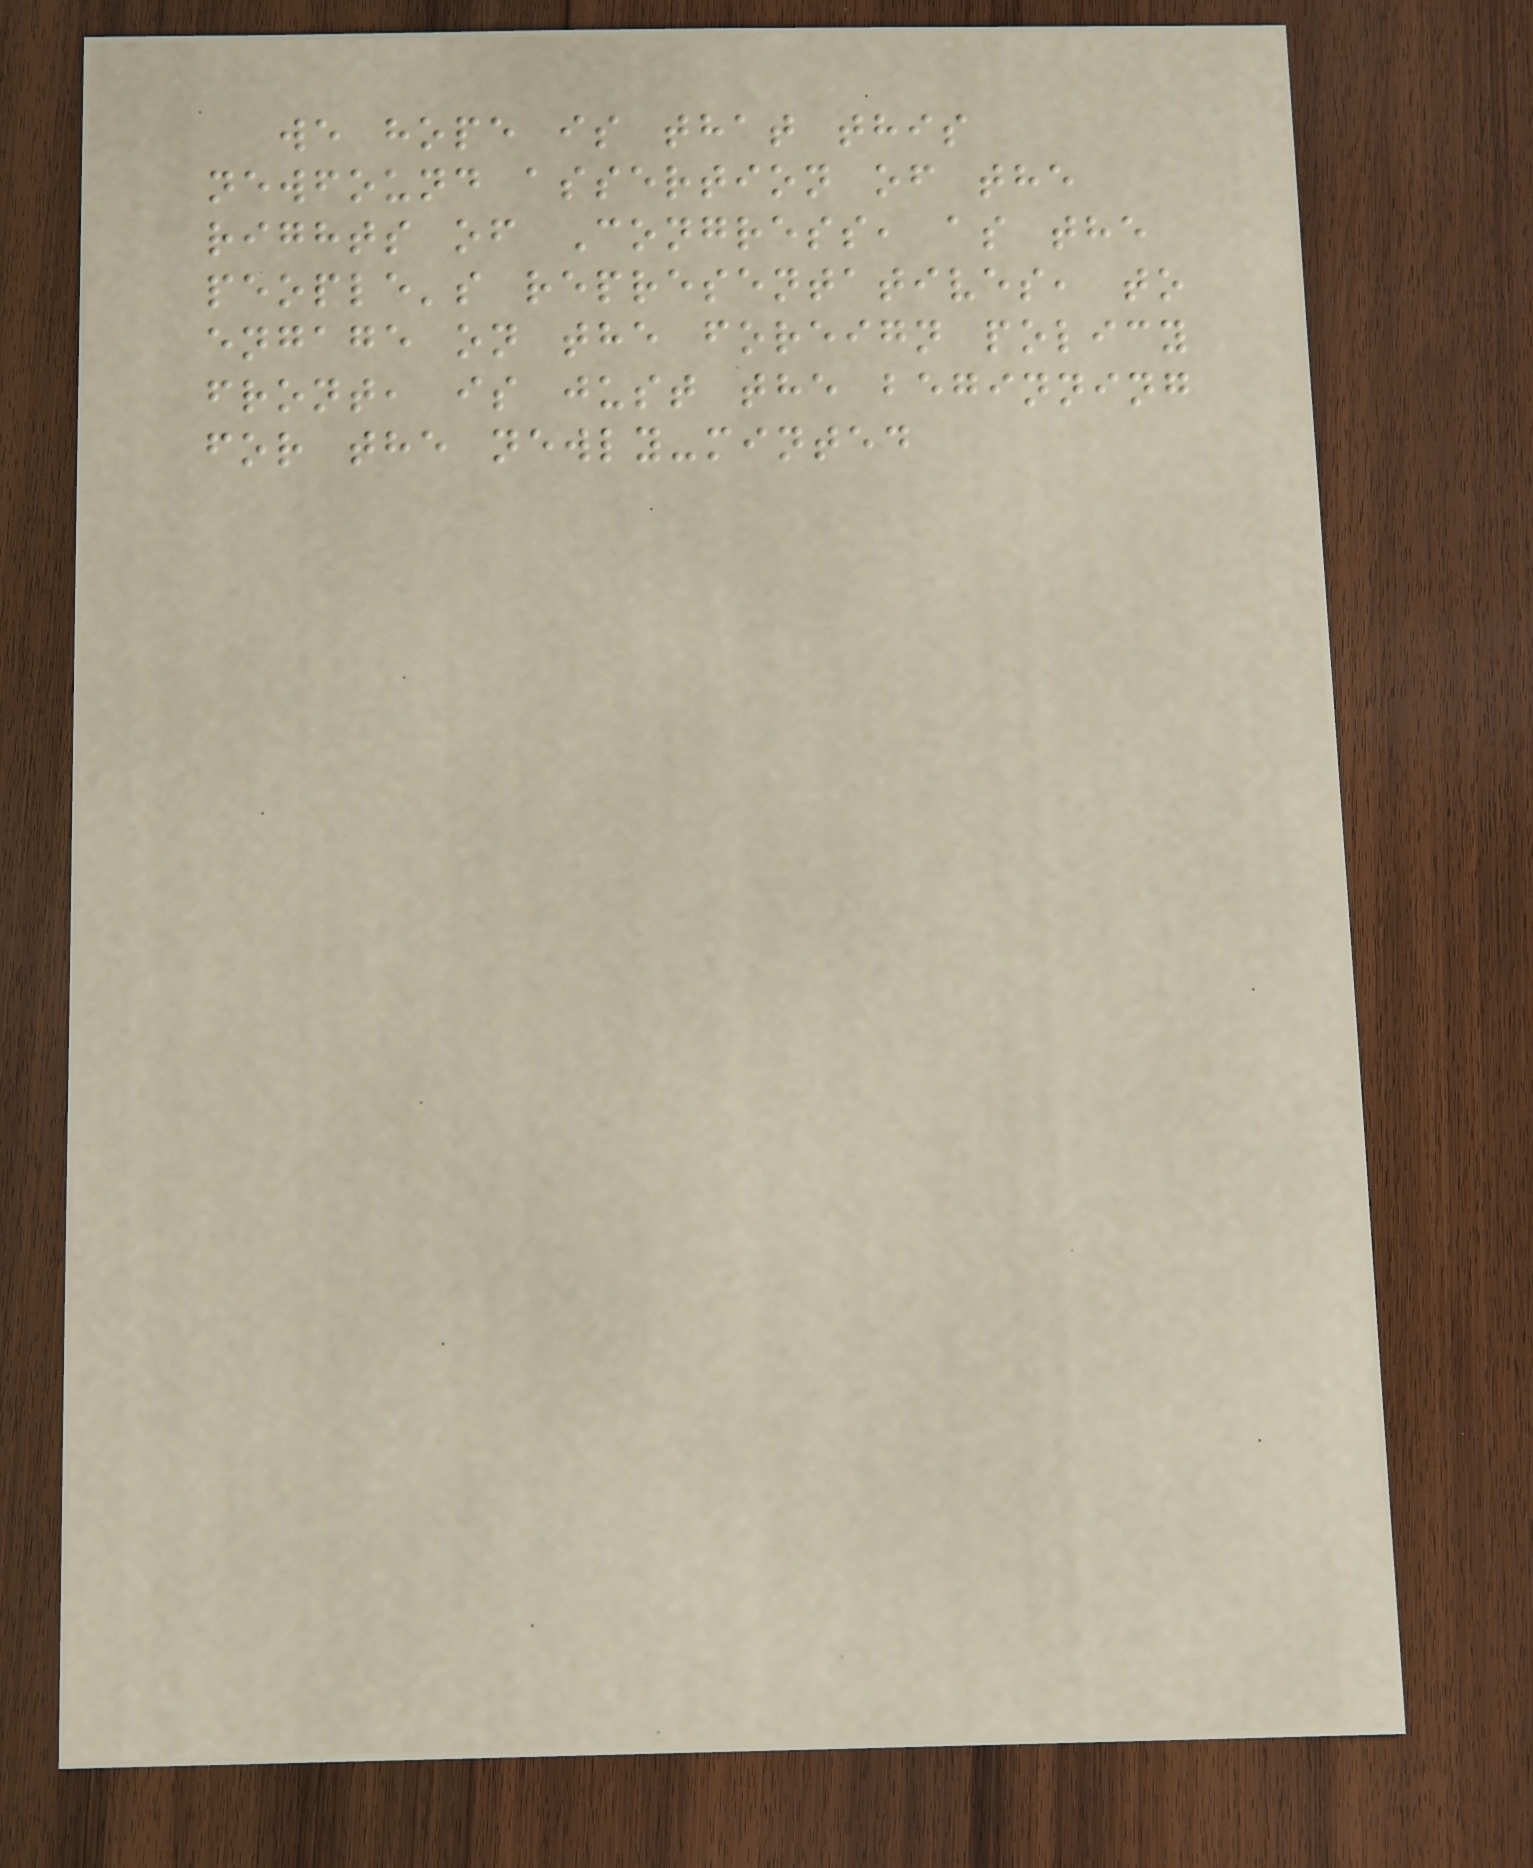we hope is that this
newfound assertion of the
rights of Congress, as the
people's representatives, to
engage on the foreign policy
front, is just the beginning
for the newly-minted
